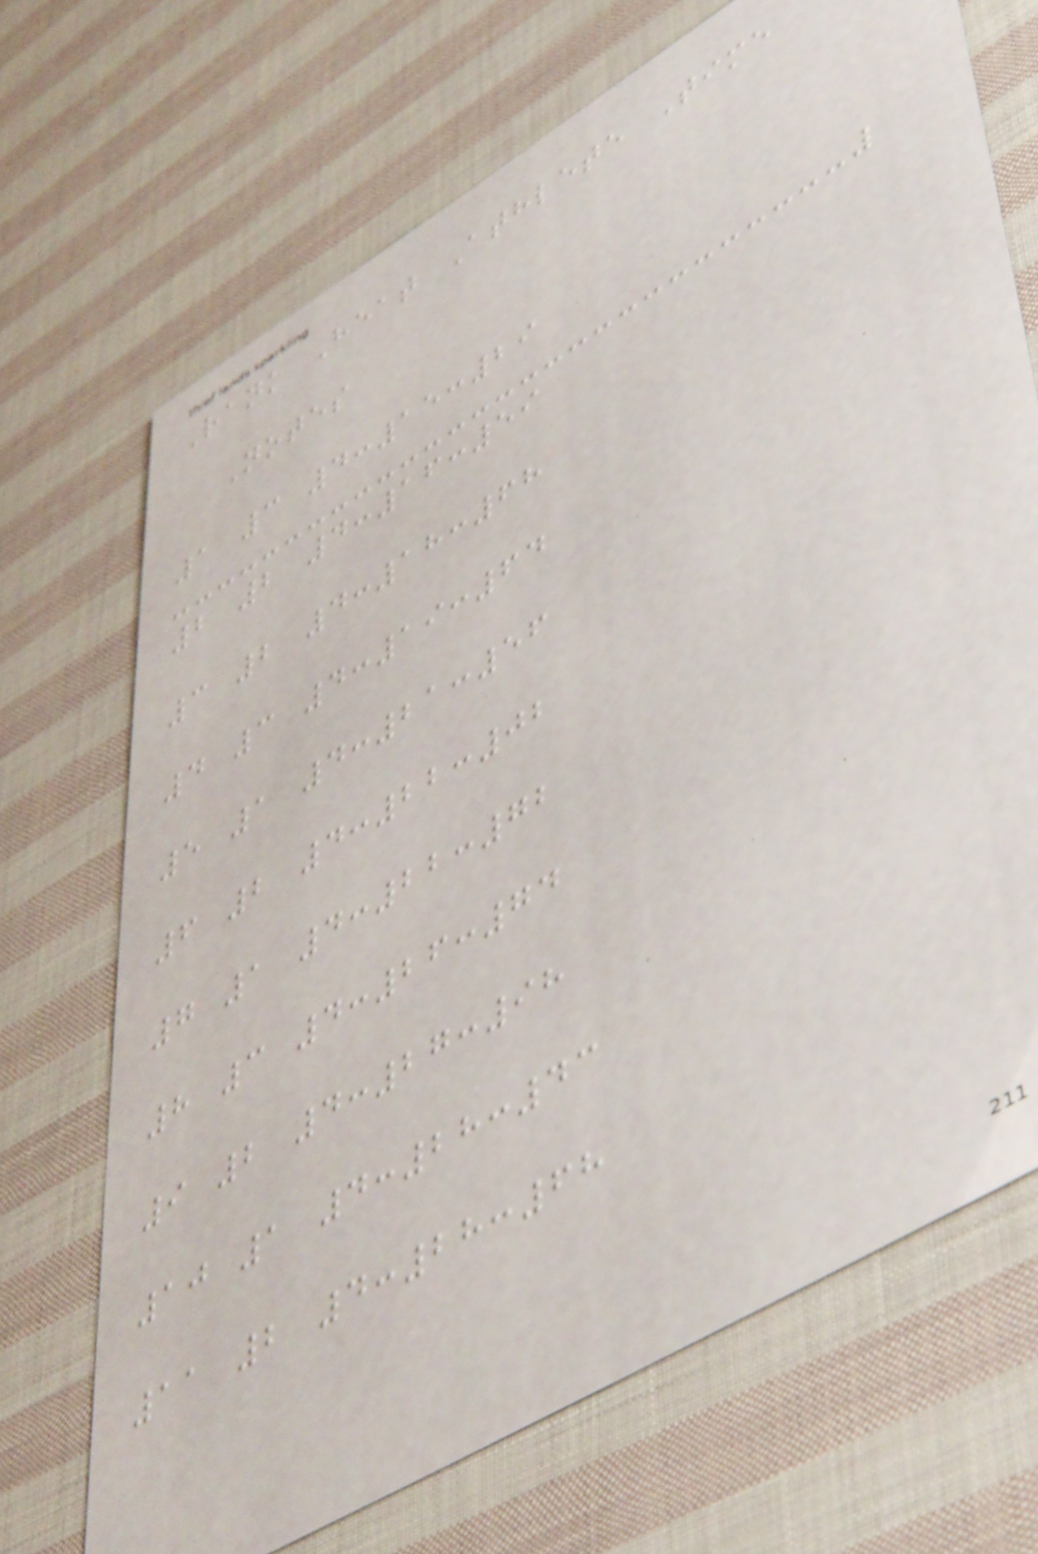Rank Heat Athlete Time
Notes
1 3 4:15:29
2 2 4:16:59
3 2 4:18:68
4 3 4:19:64
5 1 4:21:56
6 2 4:22:02
7 1 4:22:72
8 3 4:26:74
9 2 4:27:98
10 1 4:28:43
11 2 4:28:68
